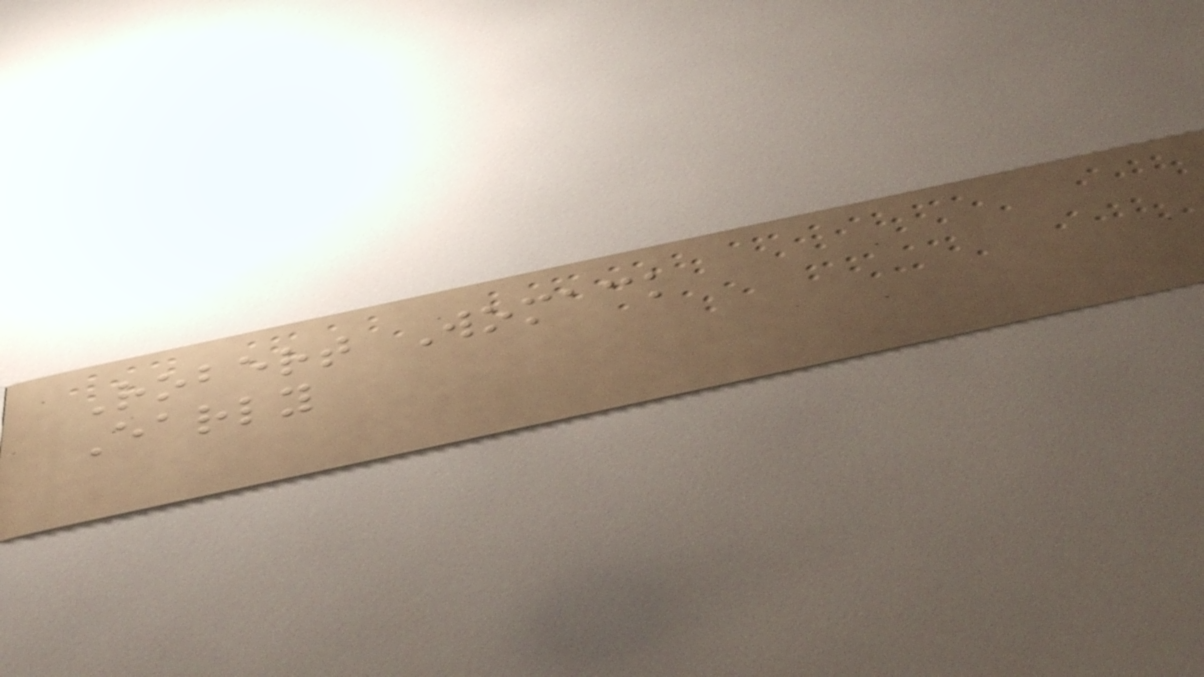Robert Womack
Early
